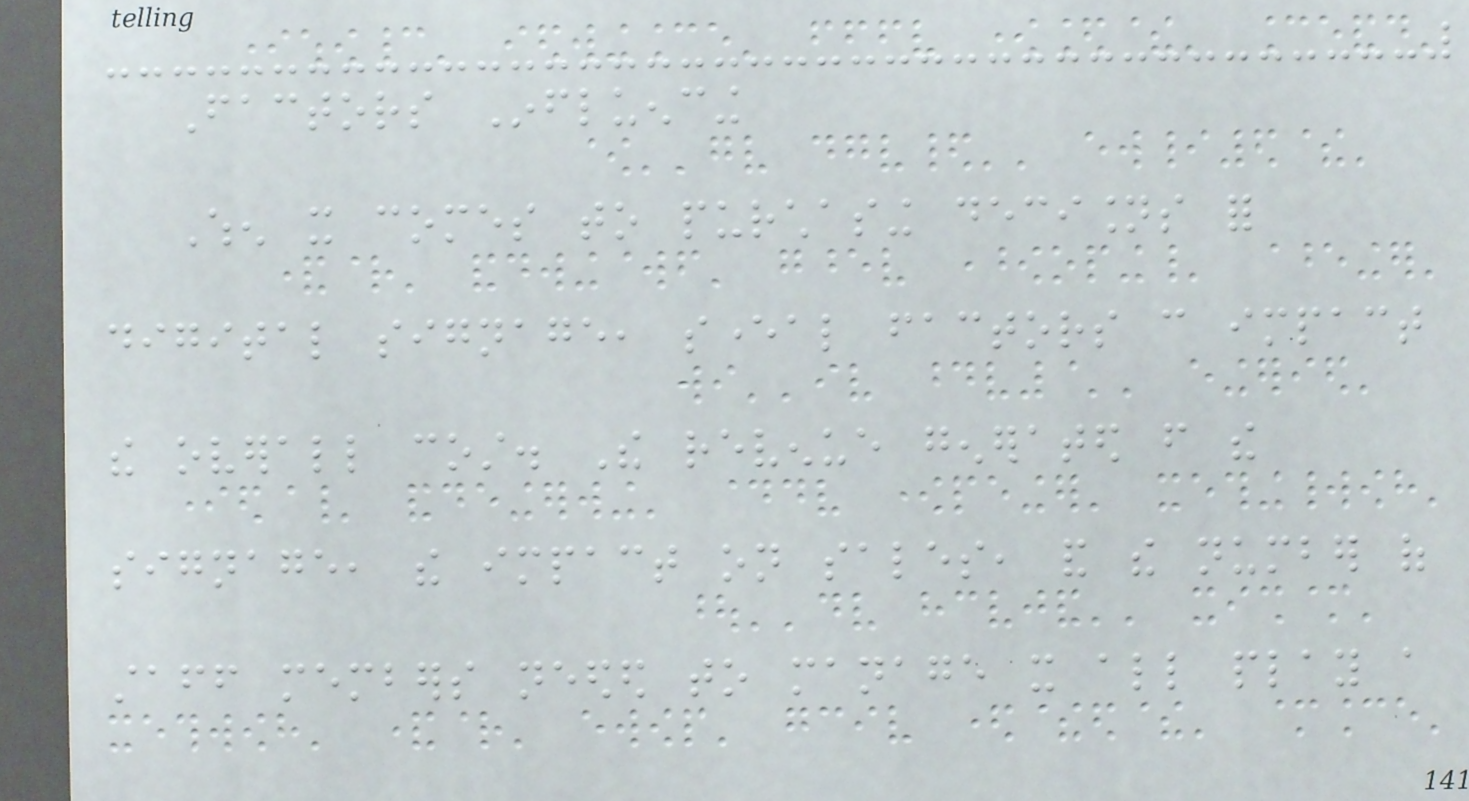Factors Influencing
When it comes to purchasing decisions for
digital signage, several factors can impact
the overall cost. The revenue generated from the
signage, the impact on sales, and the number of
staff members needed to manage it all play a
